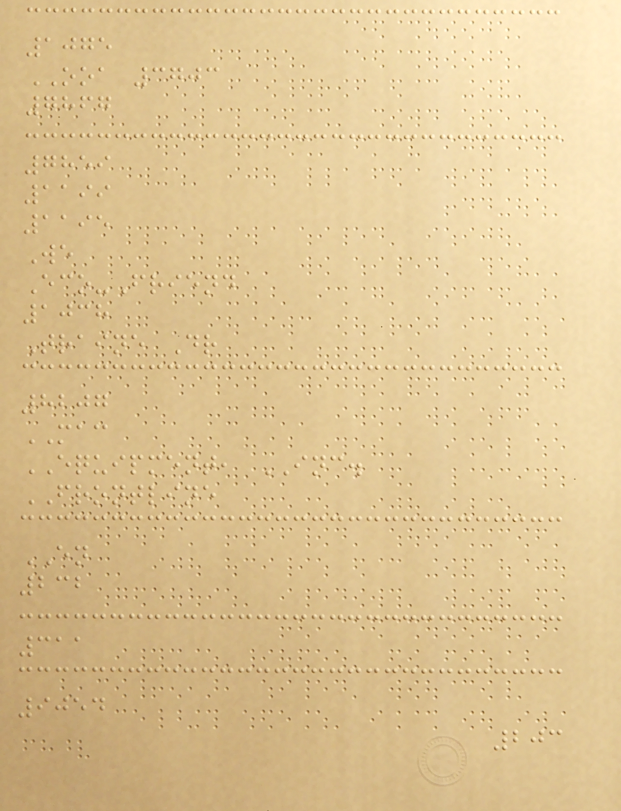1075
OOA 3703
7867
7859
1199
1195
We
Eco-Friend
1038
Traine Dr
8207
MAC
EQUIPMENT, INC.
FRONTLINE
EN
232
311
9054
203
